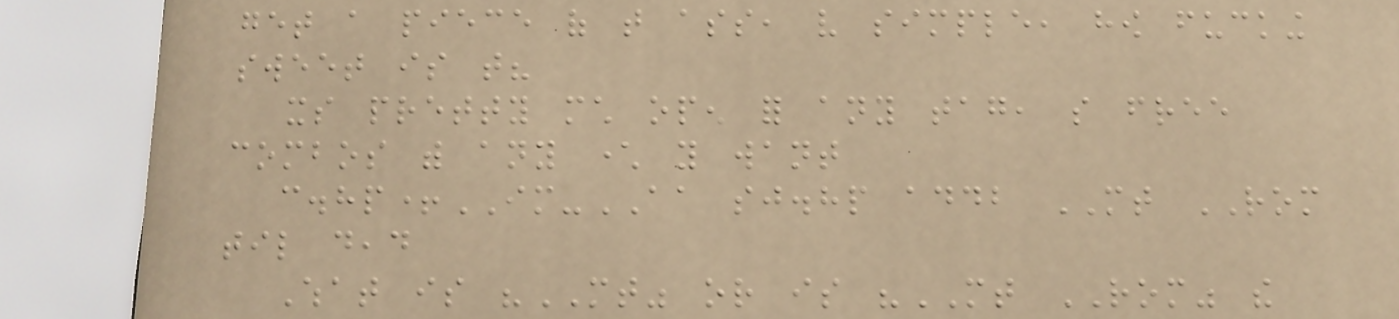get a piece of that ass, very simple, how fucking
sweet is that?
its pretty much open for any tag, so free
combos with any character you want
c.hp+IM-AA sj.hp addb MT ROM
til dead
What is "MT" or is "MT ROM" the
